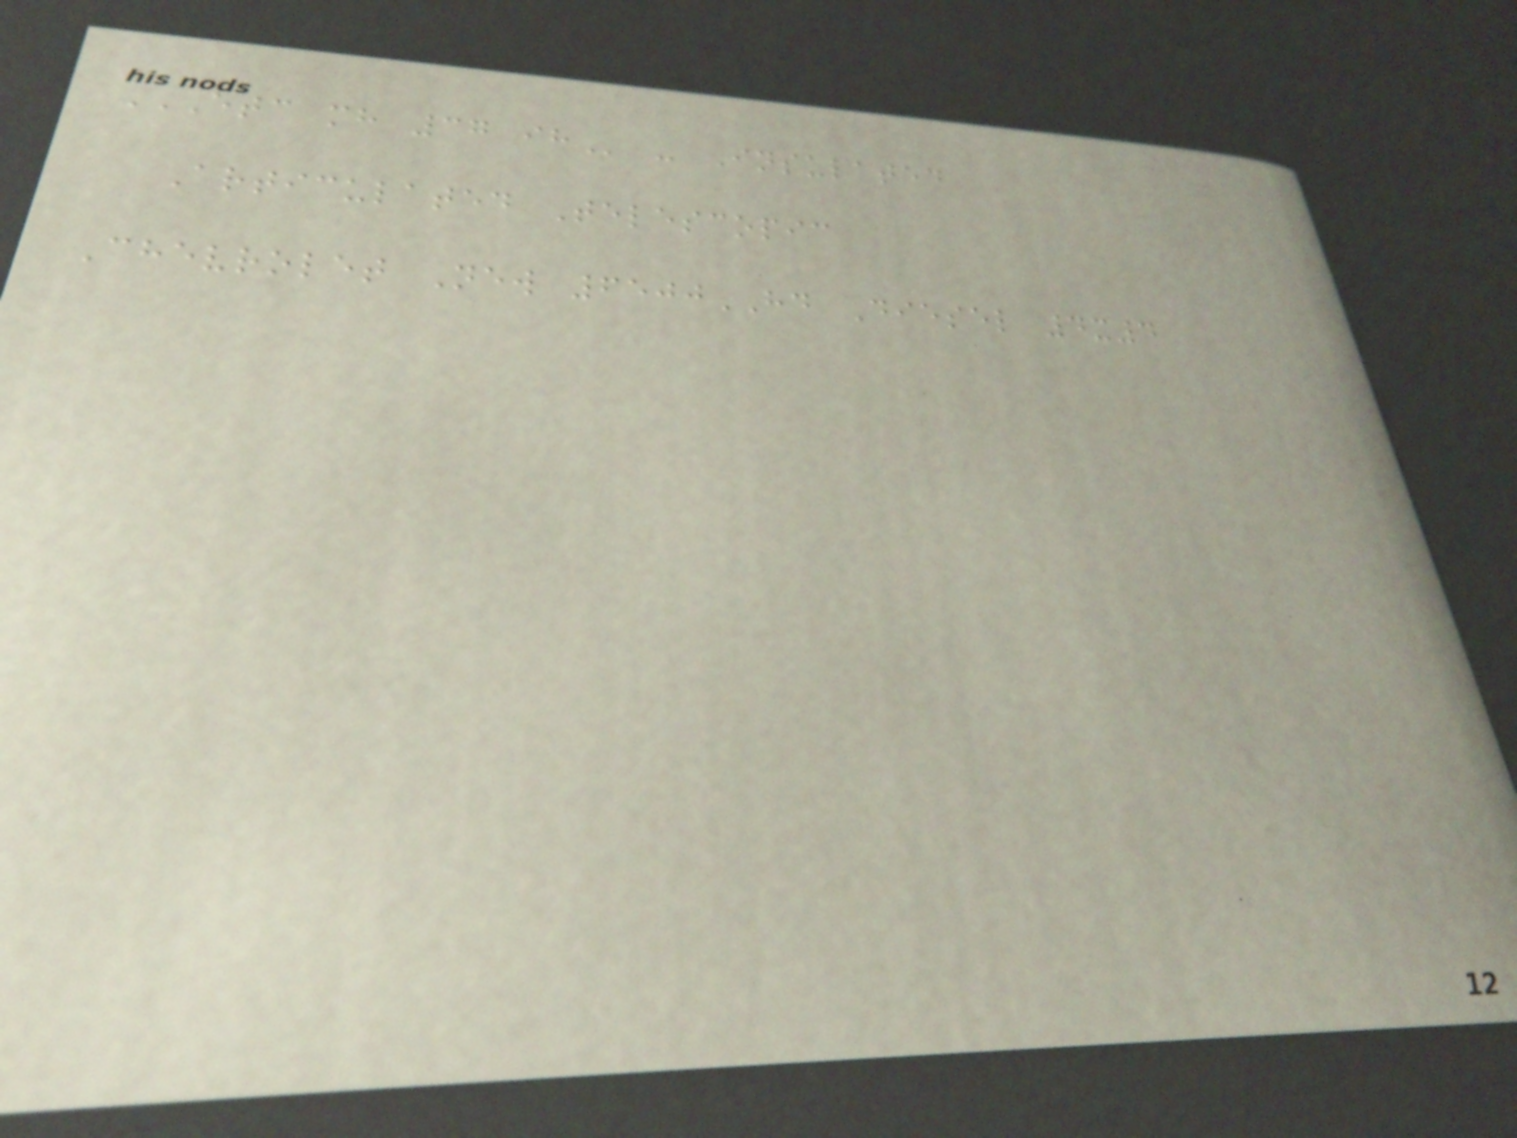ETC MH 37 IH - Insulated
Articulated Telescopic
Chevrolet New 6500HD Diesel 4x4
